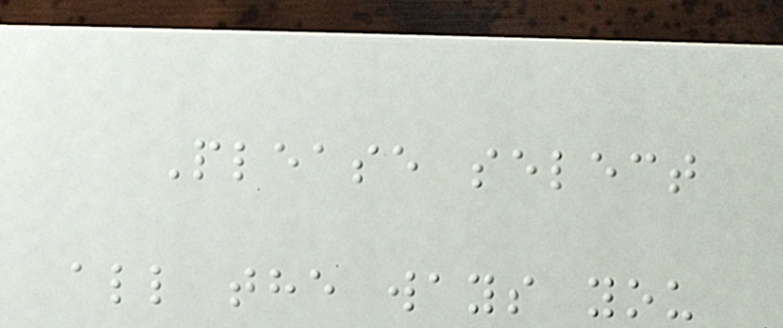Please select
all the ways you
